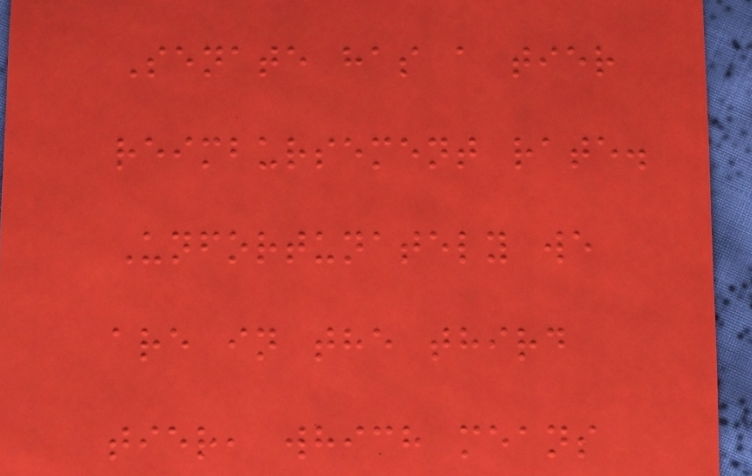Senate has a tier
reimbursement rate.
Unfortunately we
are in the third
tier, which means
